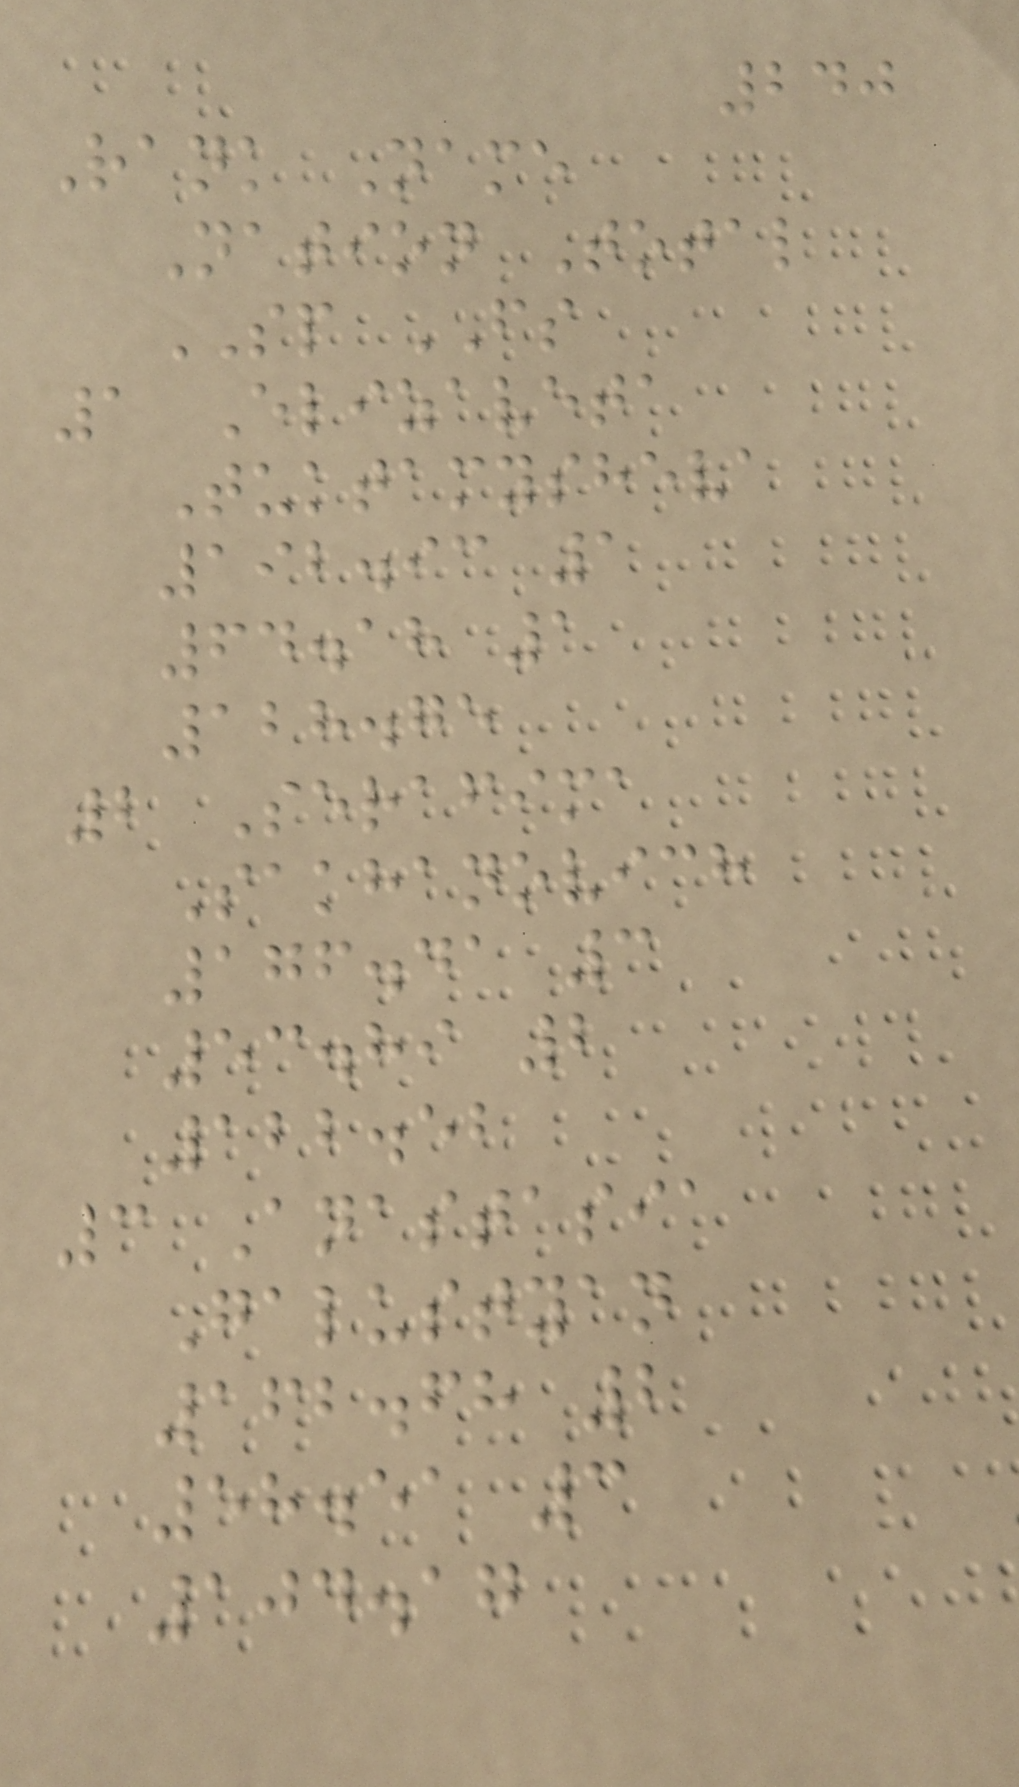240
Rank Name
Nation Total
SP FS
1 Elizaveta
Tuktamysheva
192.93 1
64.18 1
128.75
2 Serafima
Sakhanovich
176.41 3
53.89 2
122.52
3 Anastasia
Galustyan
162.68 2
58.51 3
104.17
